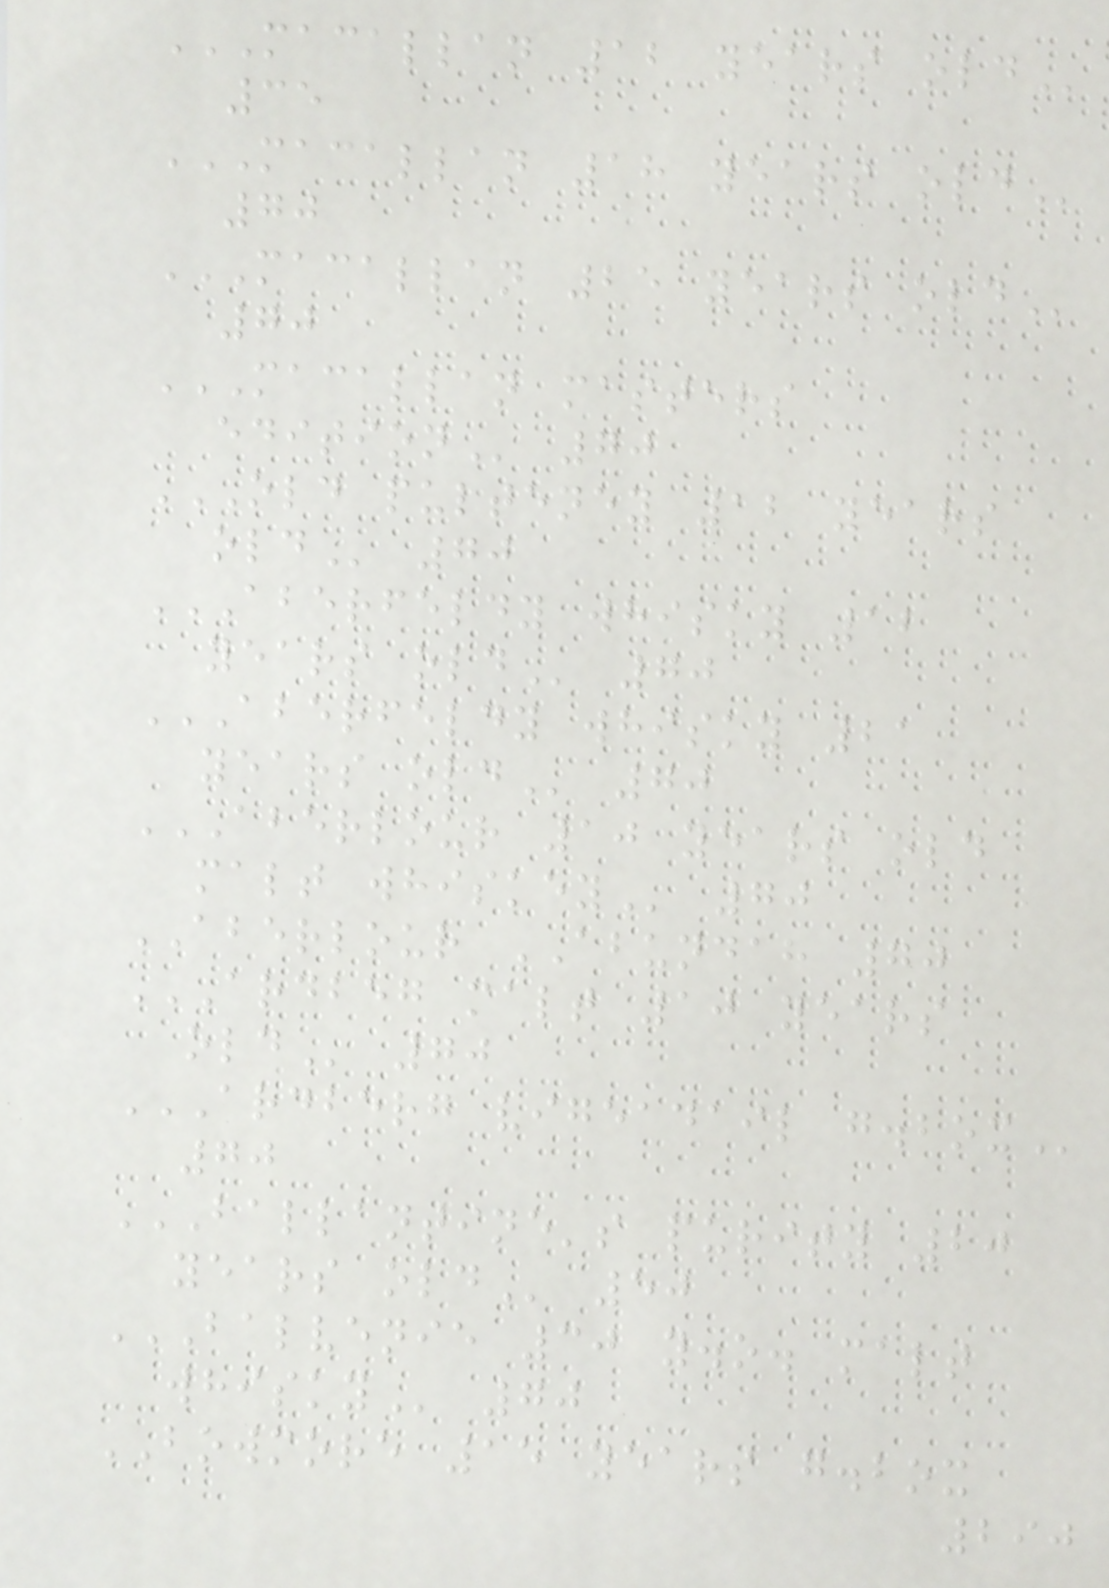MACALLAN 12 YEARS OLD
35
MACALLAN 18 YEARS OLD
70
MACALLAN 25 YEARS OLD
70
MACALLAN MASTERS
EDITION 70
OLD PULTENEY 12 YEARS
OLD 70
ABERFELDY WHISKY 12
YEARS OLD 70
ABERFELDY WHISKY 21
YEARS OLD 70
ABERLOUR 10 YEARS OLD
MALT WHISKEY 70
ABERLOUR ABUNDAH 70
ARDBEG MALT 10 YEARS
OLD 70
ARDBERG VIGEADAIL G.BOX
70
BALLANTINE'S PURITY 20
YEARS OLD 50
BALVENIE 30 Y.O. MALT
WHISKY 70
BOWMORE 15 years g.box
290
